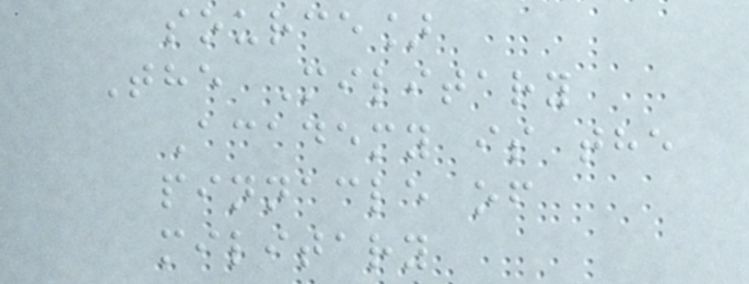source]
The Military
Academy is the
pinnacle of
military
